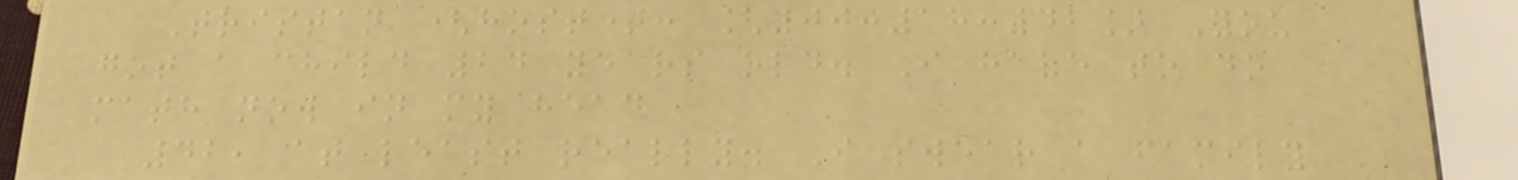Tristan (host): [00:18:42] You
got a child 24 years old. I have to do
math now in my head
42, at least really. I swear a family
